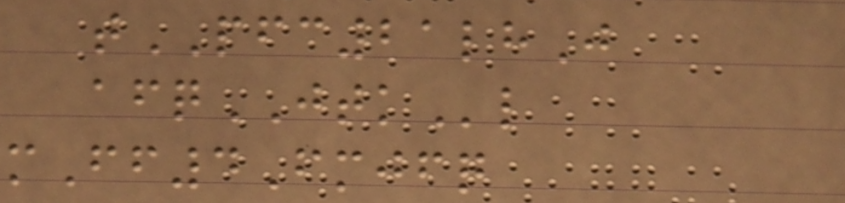tPFC21lhJ
afqJTKl
mFf4Fmjfq
